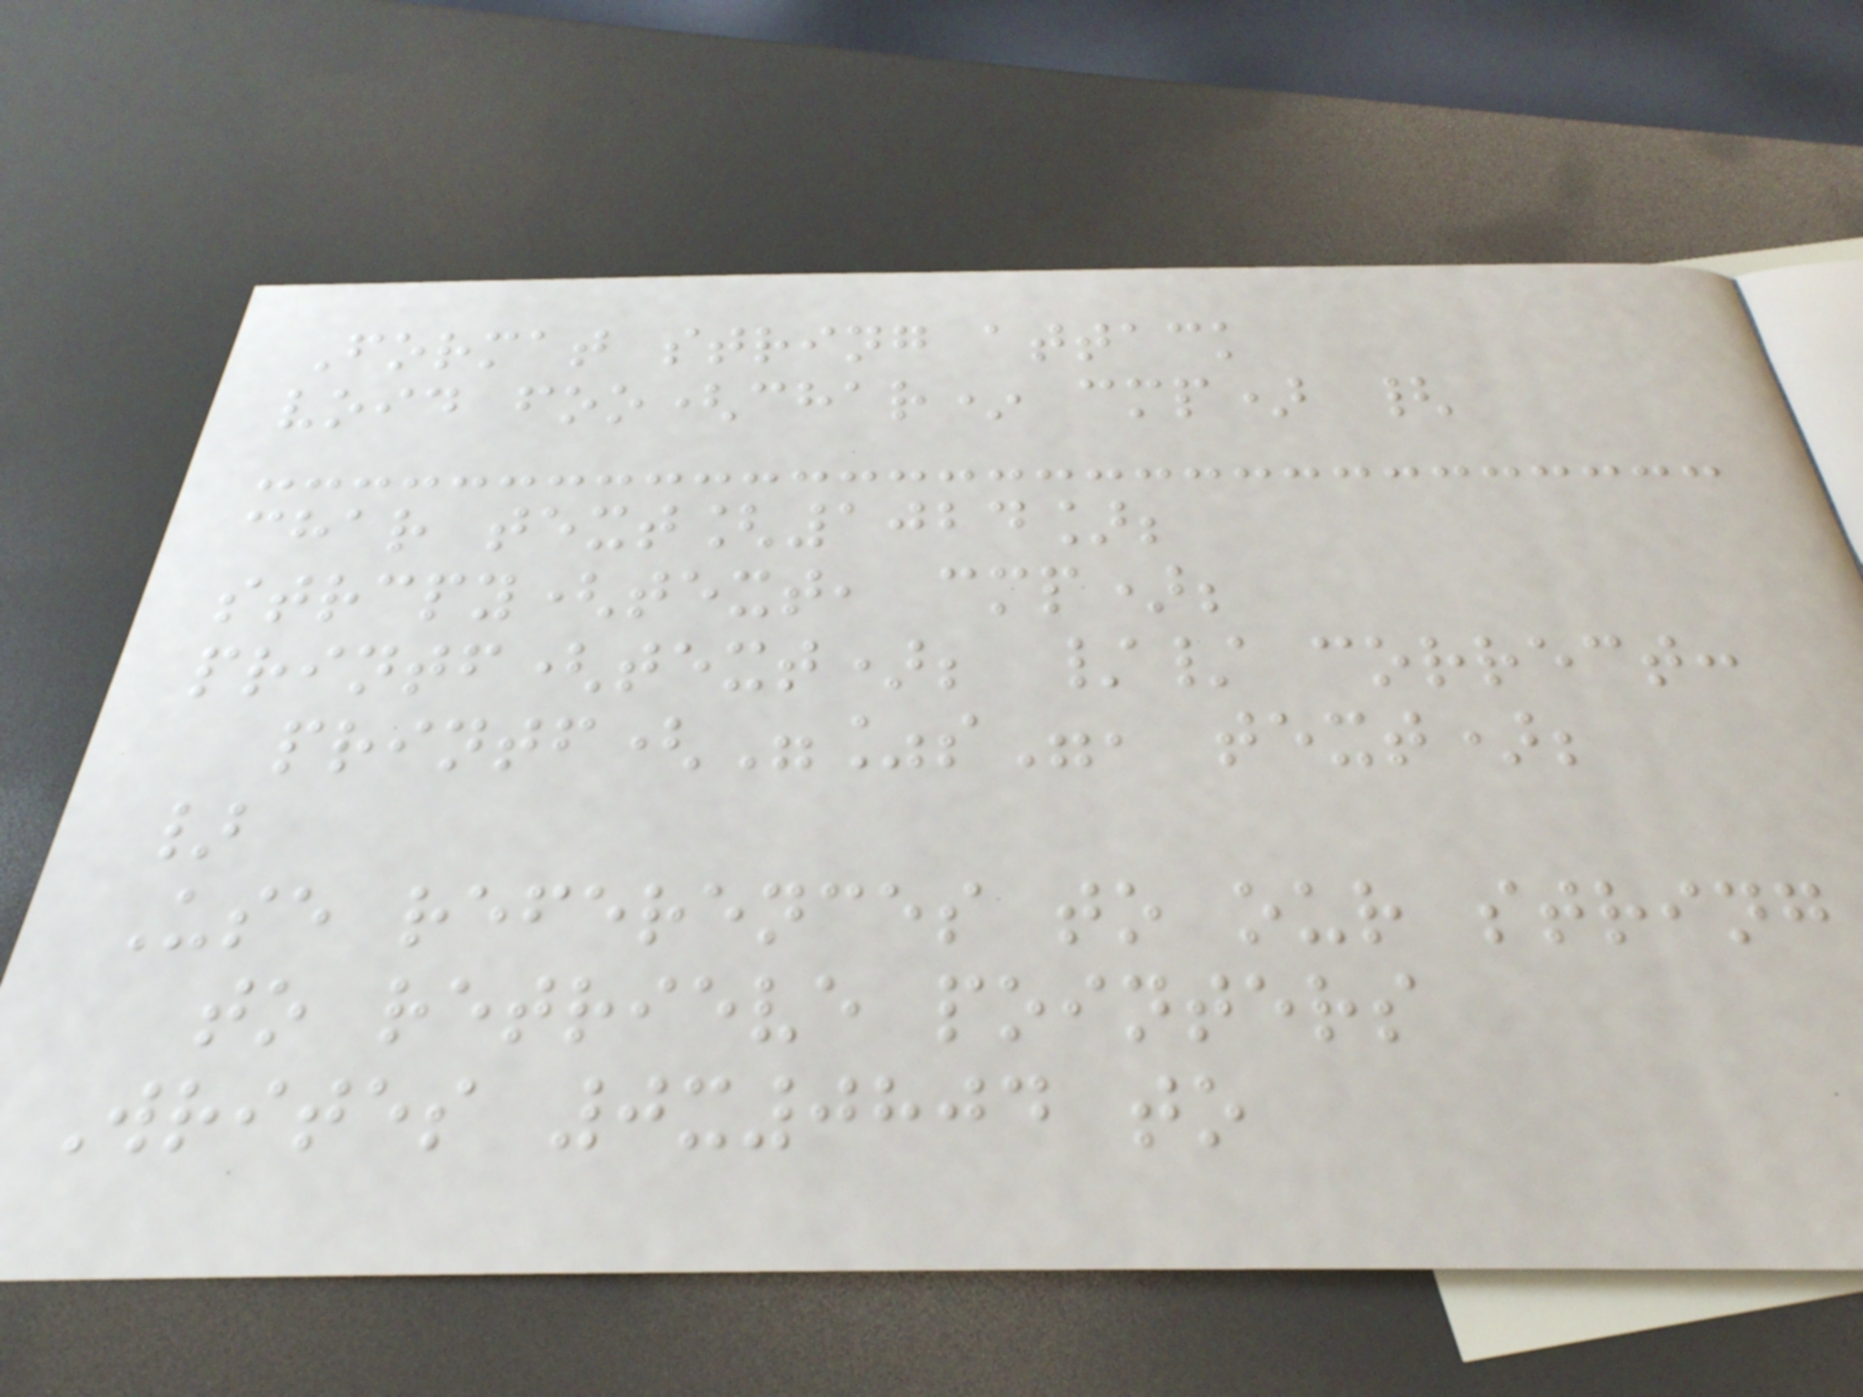Format string attack
void foo(char* cmp) {
char text[1024];
strcpy(text, cmp);
printf(text); // correct:
printf("%s", text);
}
Use references to our string
to retrieve pointers
Writes 0x0804 to
